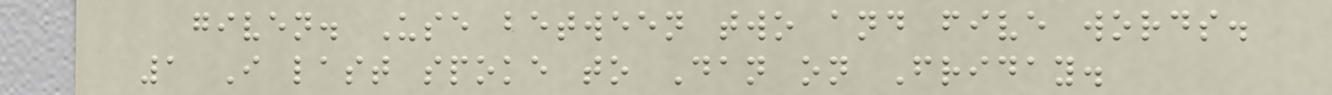given. Use between two and five words.
1 I last spoke to Dan on Friday.
